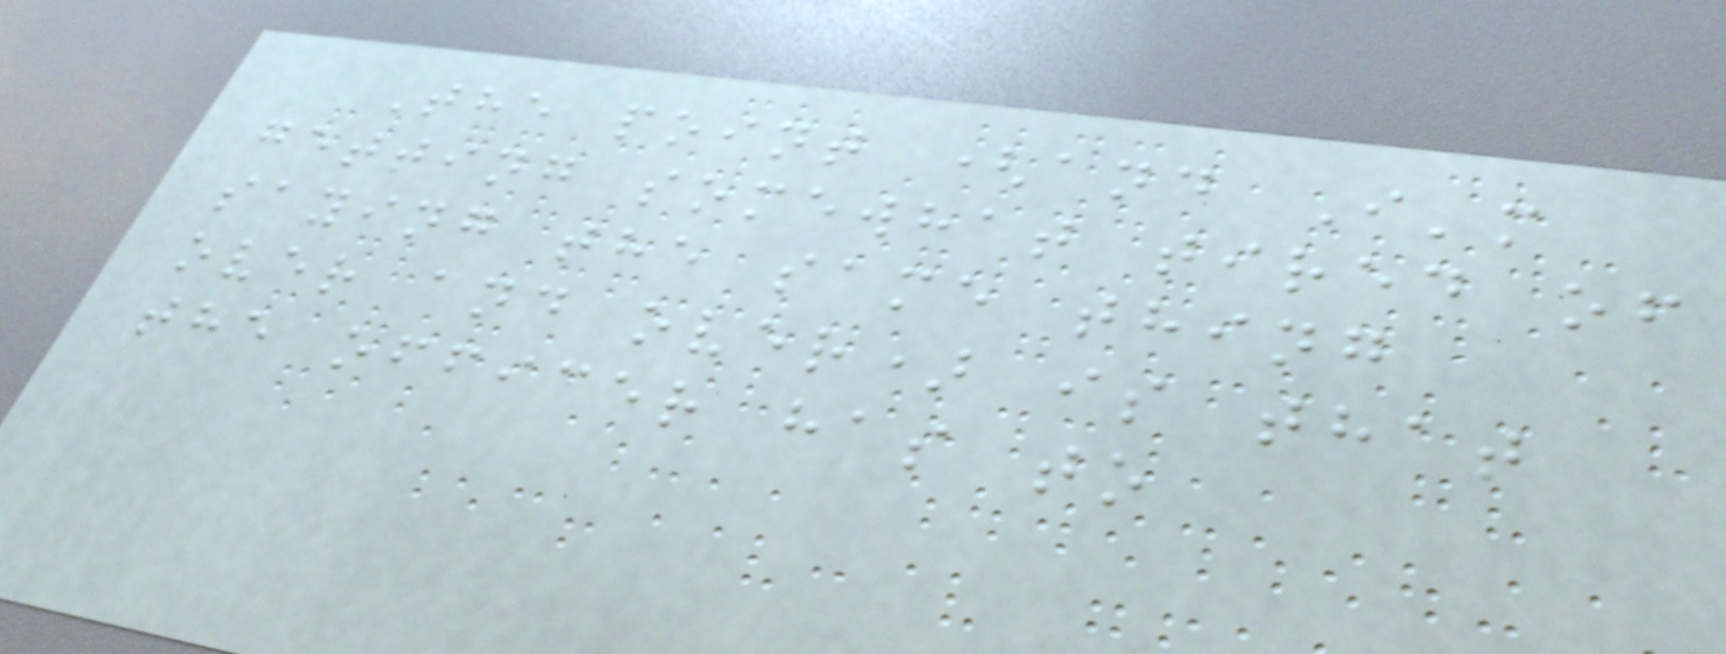The point (and I'm
getting somewhat tired of
saying the same thing
over and over) is that
the officer has to
